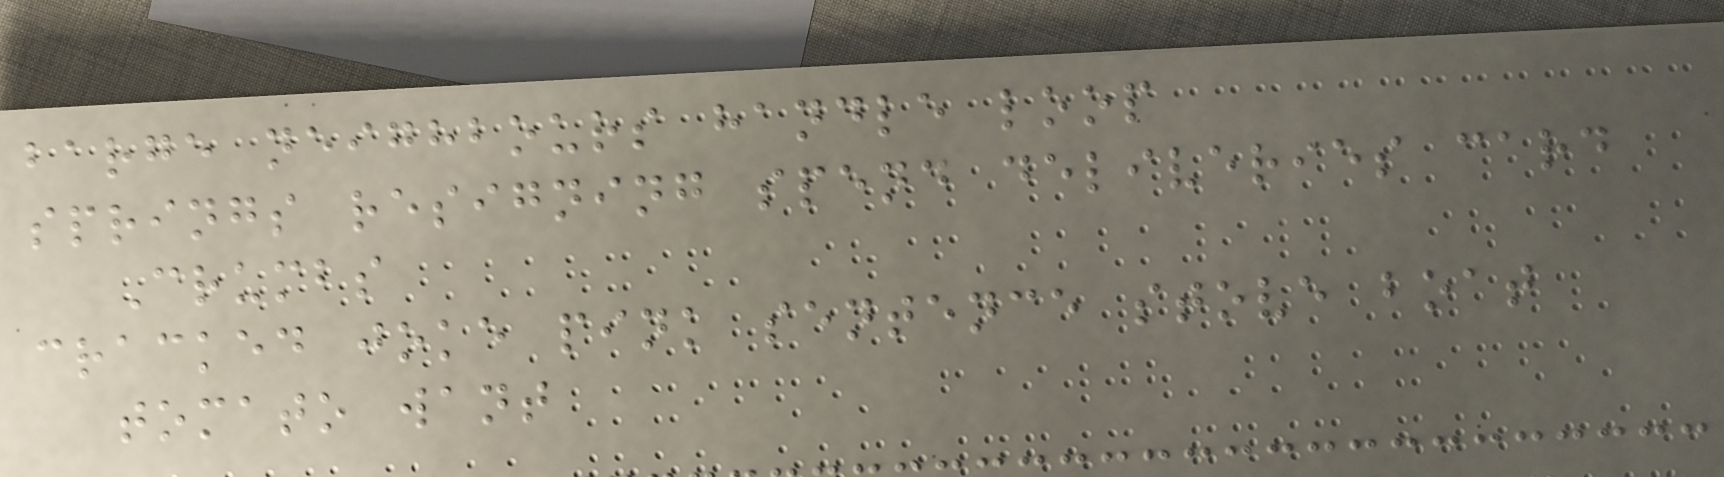barge neighbours handle loop
springs resigning spend deliveries card
Crumbs
cracked joke pink sentence stove boat
tomato want
